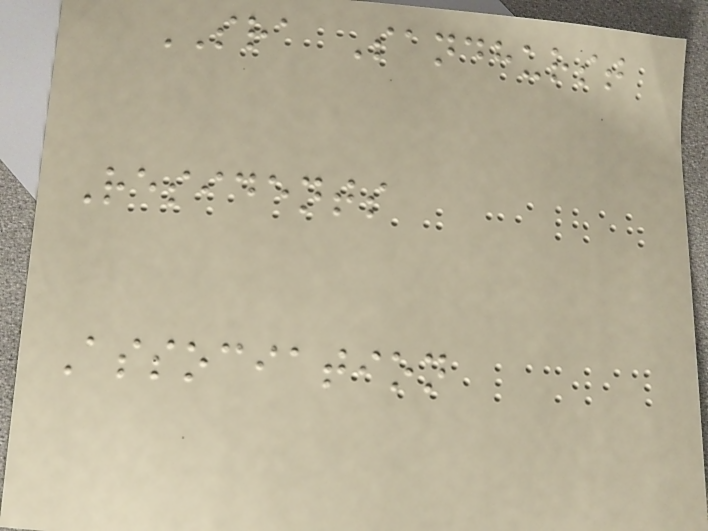SRA Sandhurst
Residents
Association
